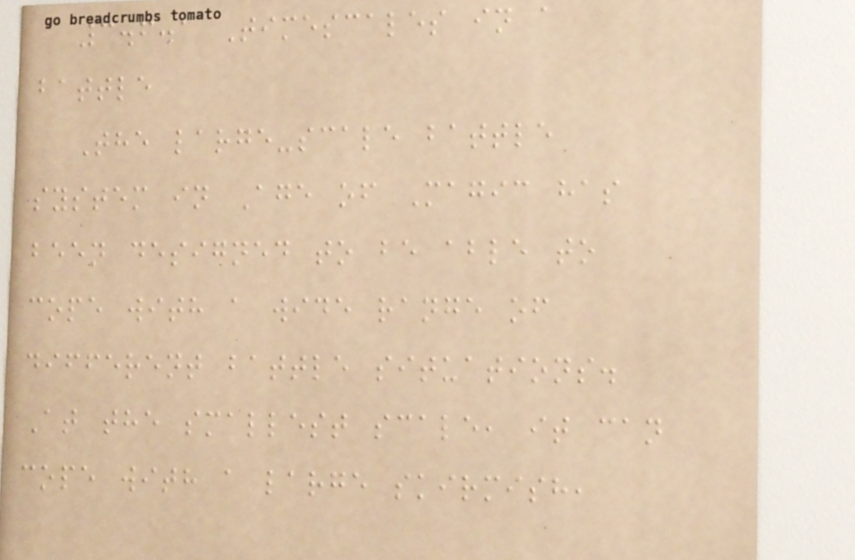3.6.1 Timescales in a
battle
The large-scale battle
system in Age of Magic has
been designed to be able to
cope with a wide range of
different battle situations.
At the smallest scale, it can
cope with a large skirmish,
